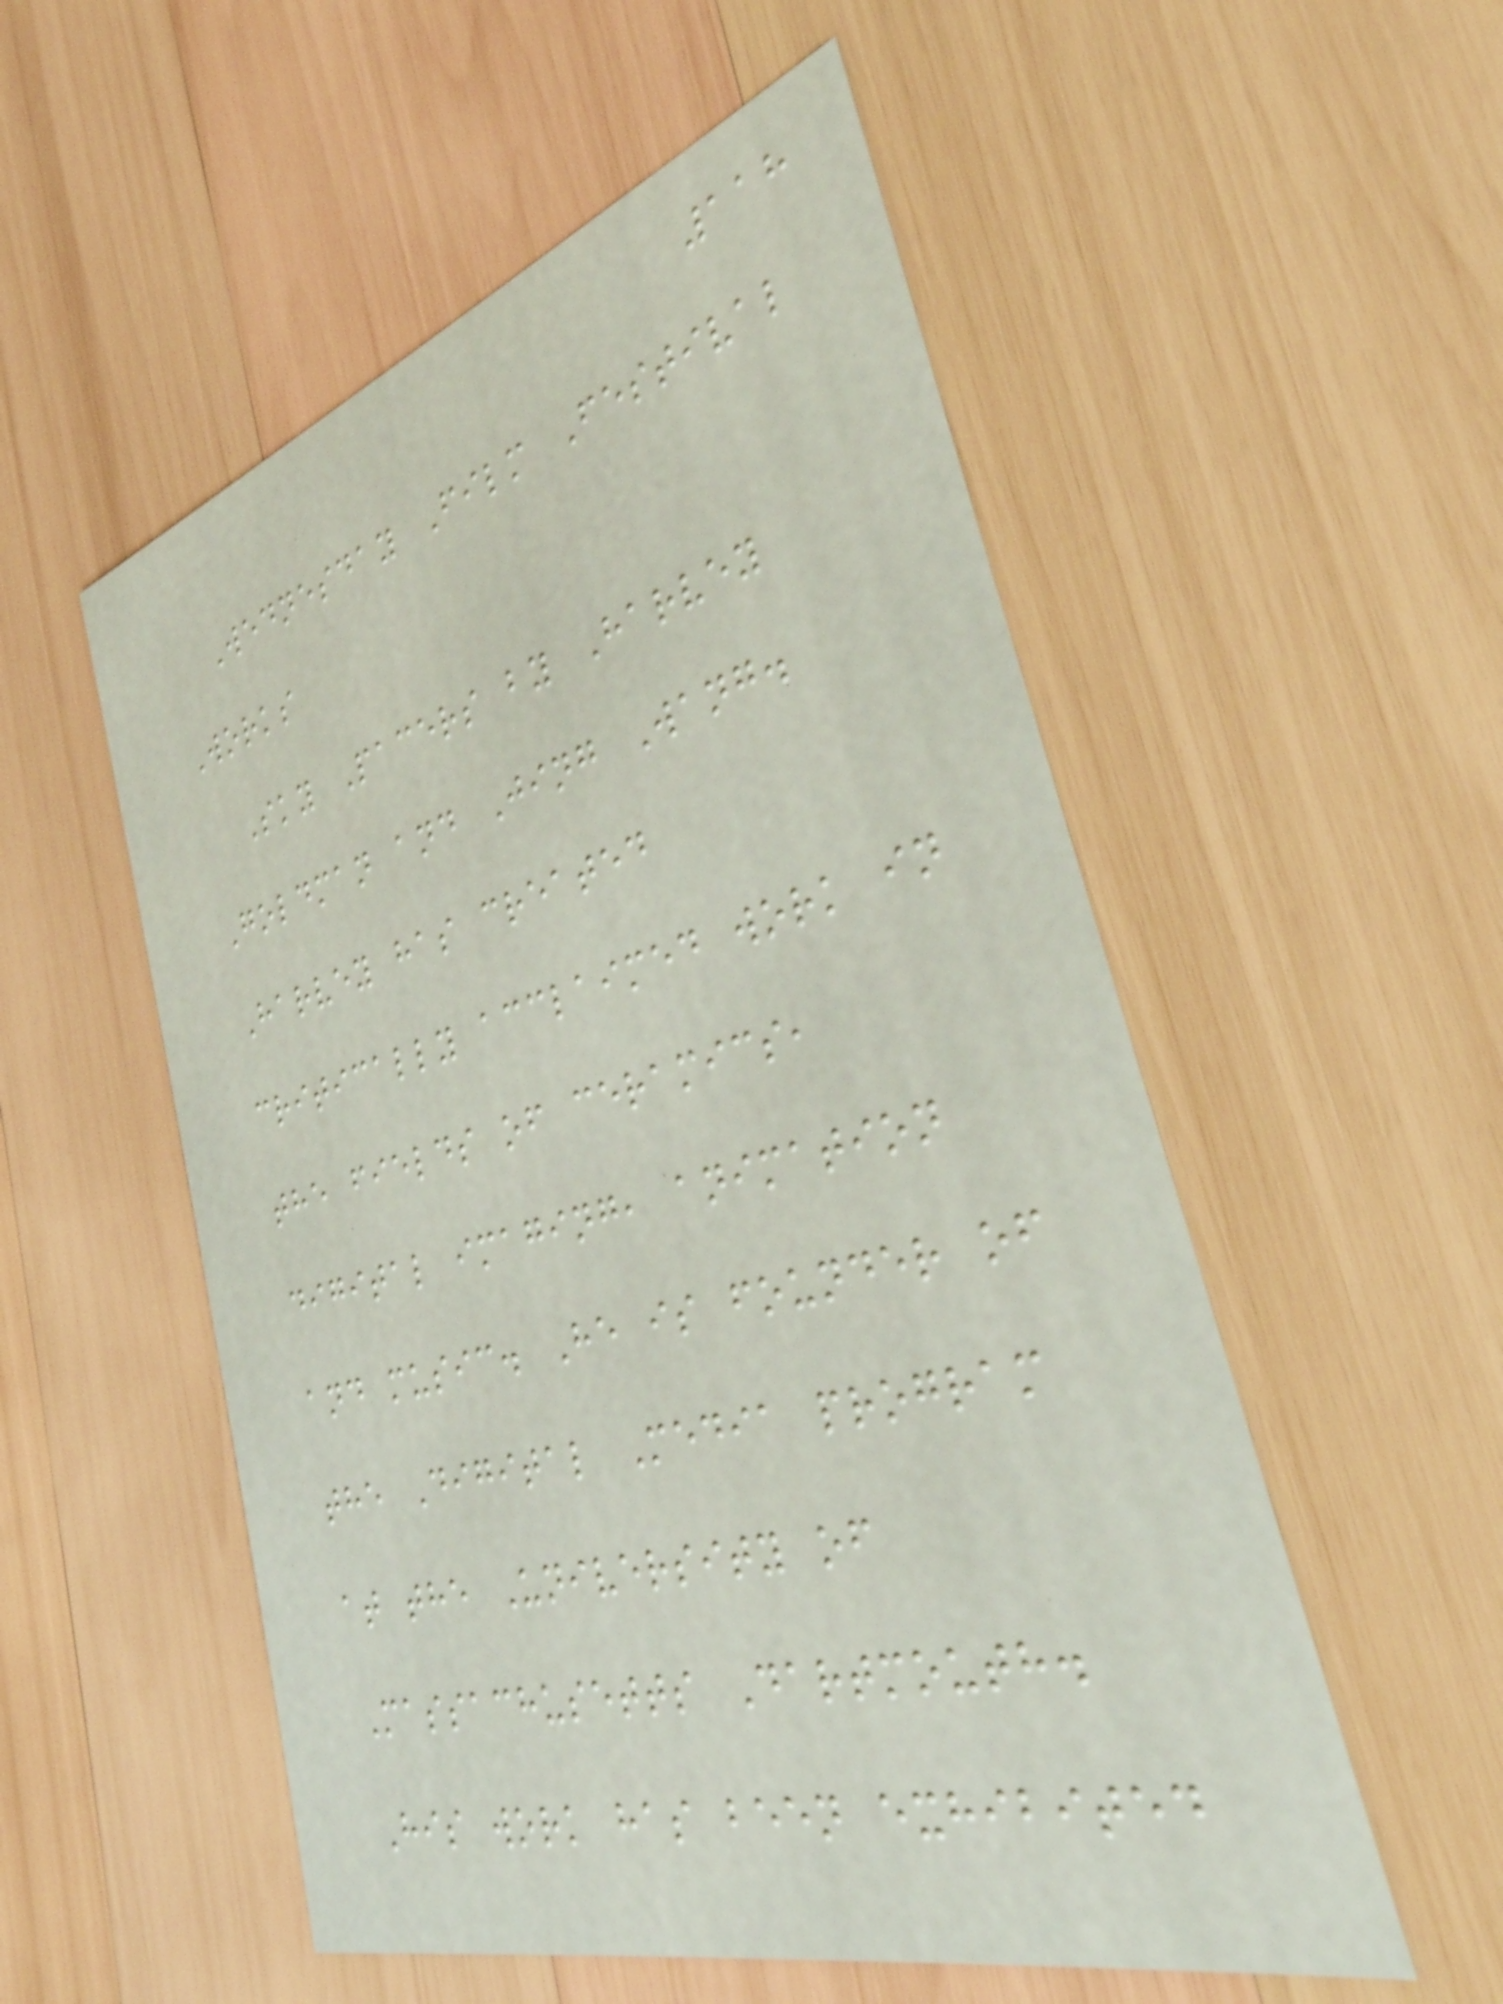118
Wednesday Film Festival
Works
Sky Pacers by Harvey
Goldman and Jing Wang.
Harvey has created
critically acclaimed work in
the fields of ceramics,
digital imaging, animation
and music. He is founder of
the Digital Media program
at the University of
Massachusetts Dartmouth.
His work has been exhibited
